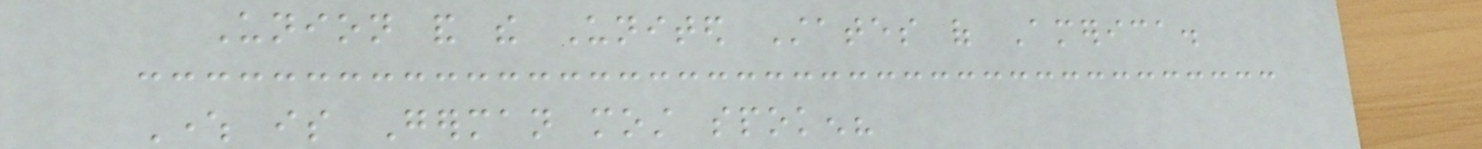Union and the United States of America.
Where is German most spoken?
